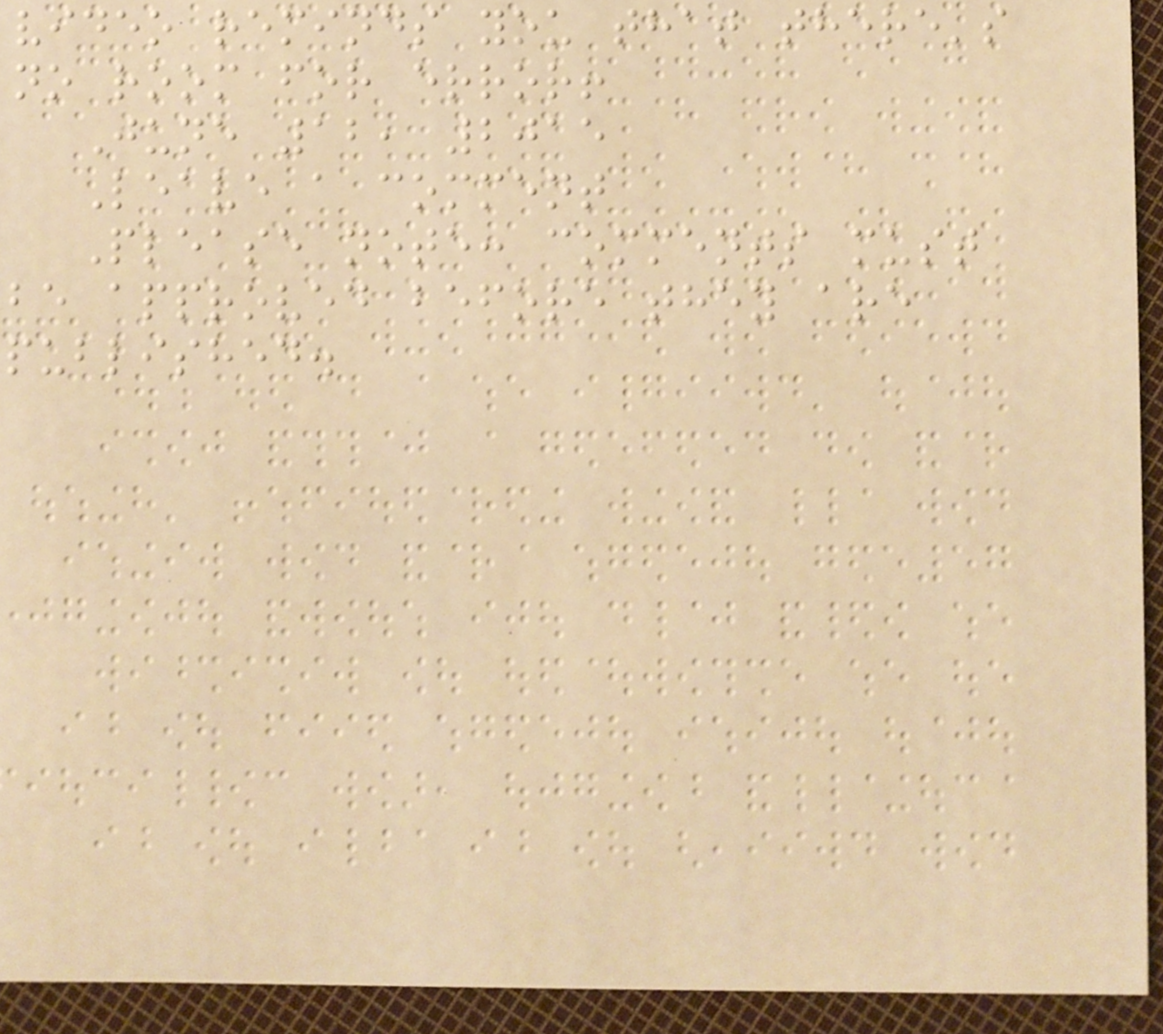video reminds you that there's
no room for error!
June 12, 2015
Leave a comment
Please note: comments must
be approved before they are
published.
